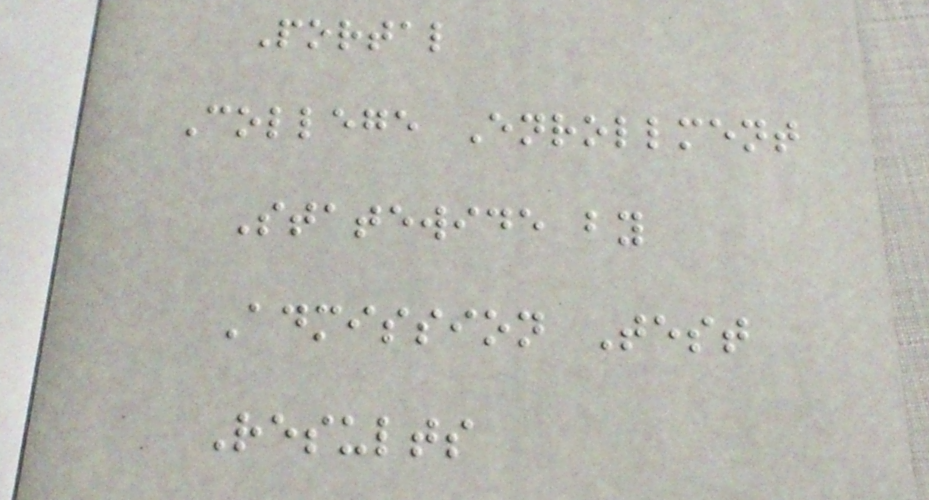Portal
College Enrollment
Statewide by
Admission Test
Results
